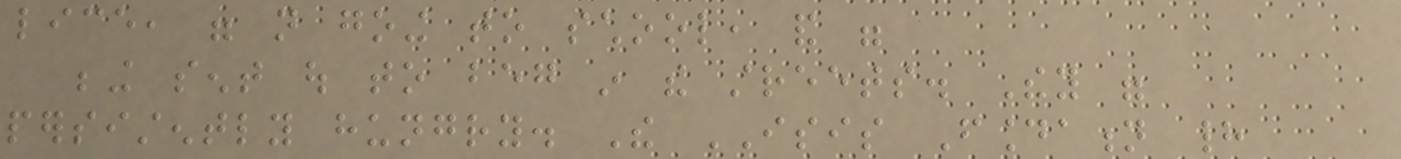lice, were not going to school, and were
being sent out to beg in the streets. They were
persistently hungry. The ISIS Foundation had
